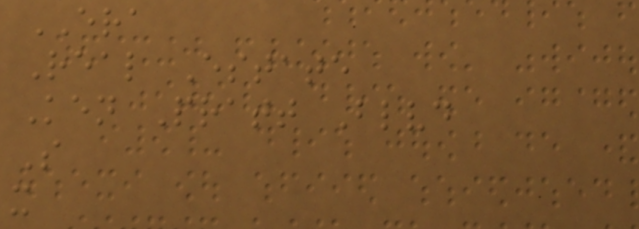ERA
Real Estate
Ken Pratt Blvd
S
x
